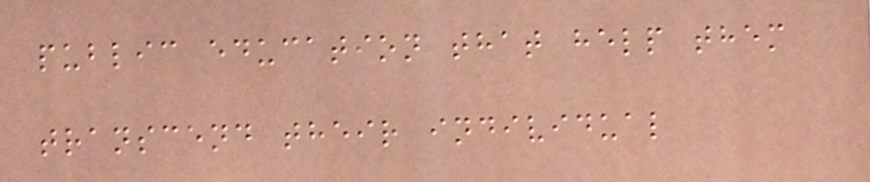public education that help them
transcend their individual
